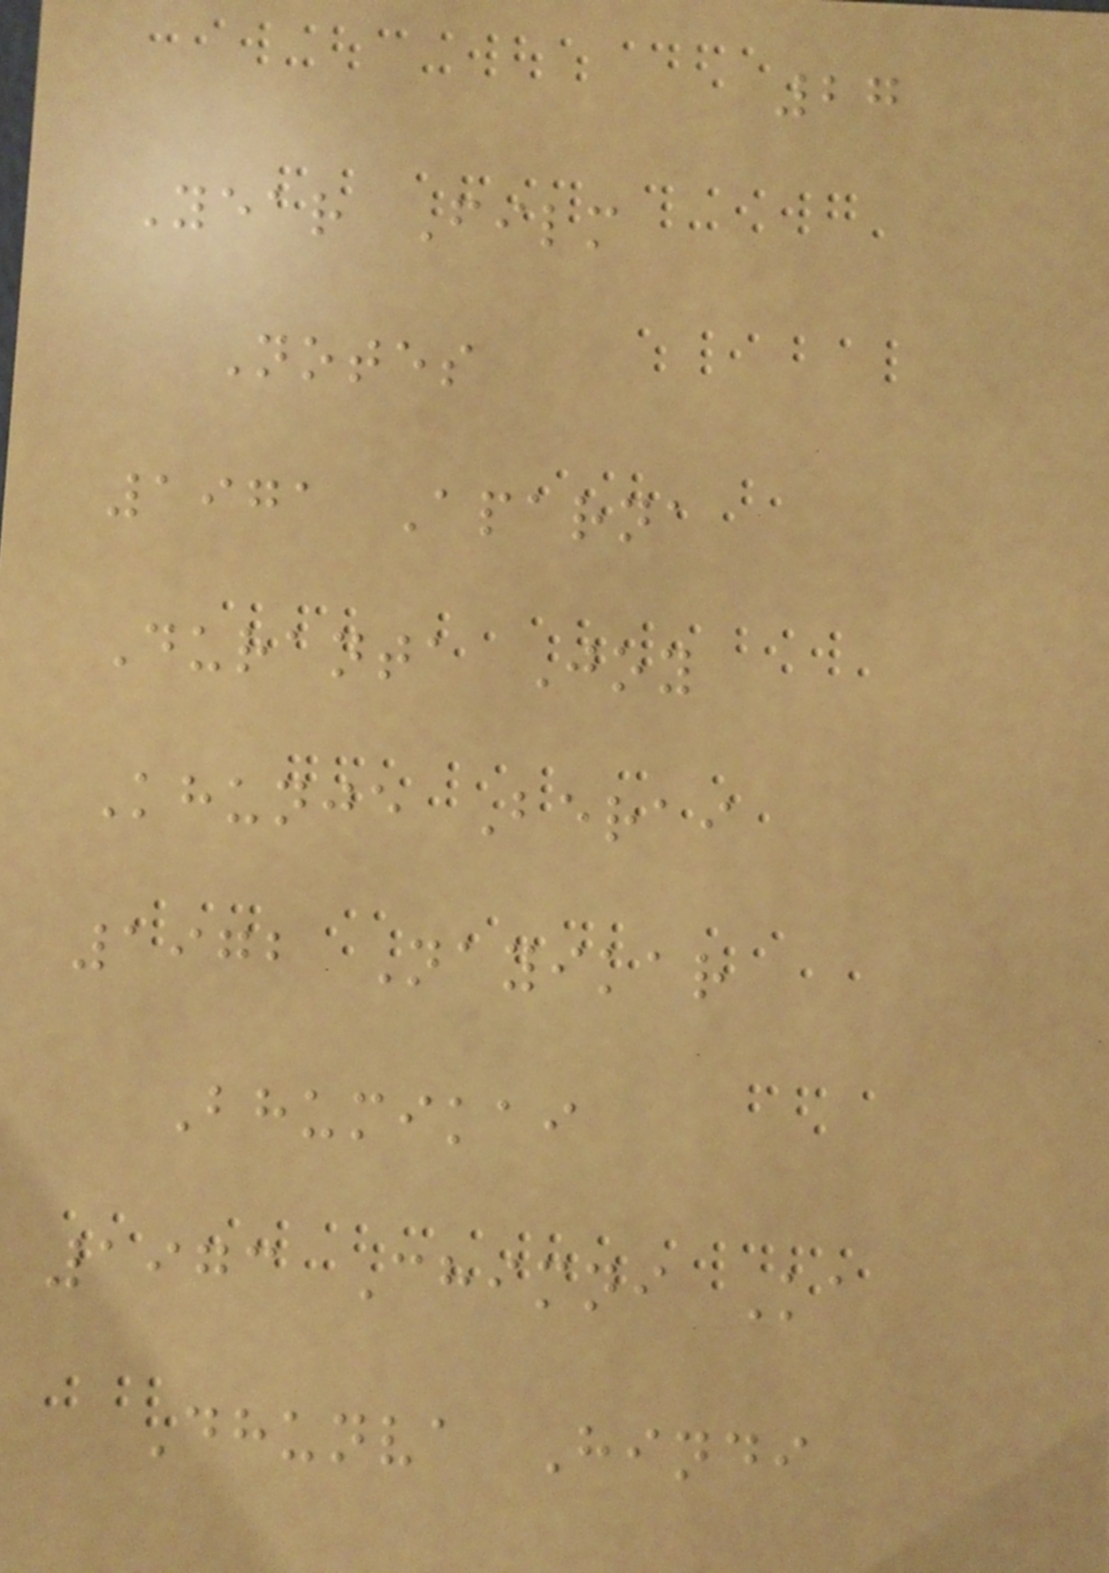27
Year Film
Notes
1971 Aparna
Duranta Joy
Khunje Berai
1972 Nayikar
Bhumikai
1973 Chimni Ka
Dhunva Hindi
